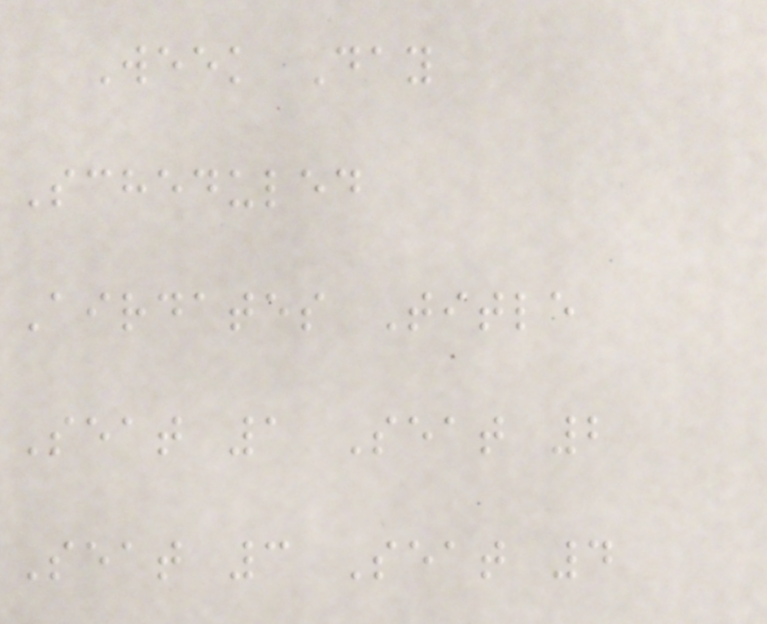Week Day
Scheduled
Airdates Title
Seat 1 Seat 2
Seat 3 Seat 4
